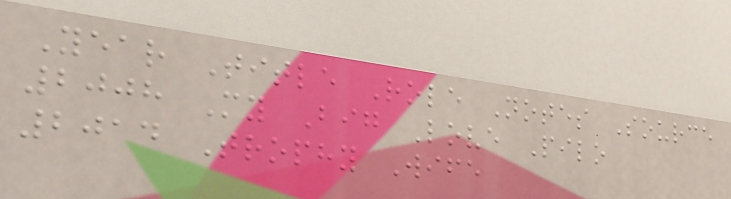Year Title Role Notes Source
2008 My Big Love Pilo
2014 Trophy Wife
